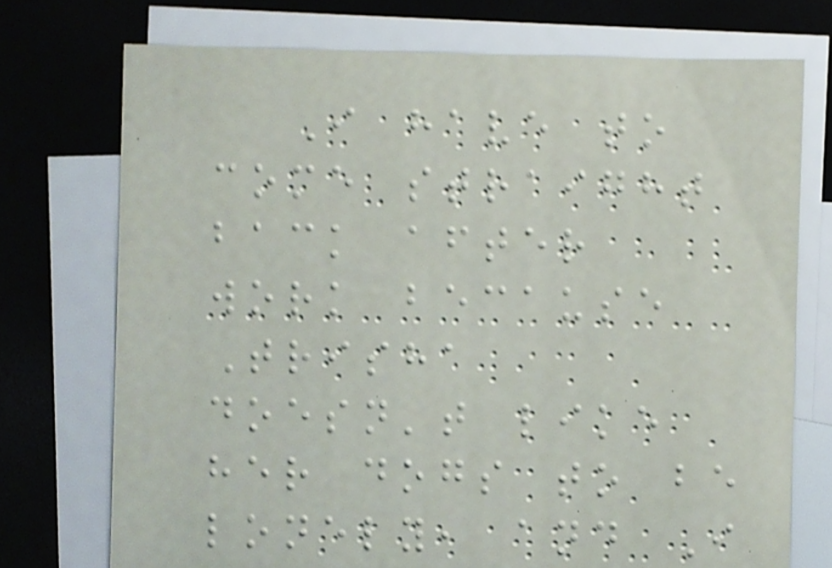I have to
come straight
back after
work because
Trisha
doesn't like
her dogs to be
lonely, and I
